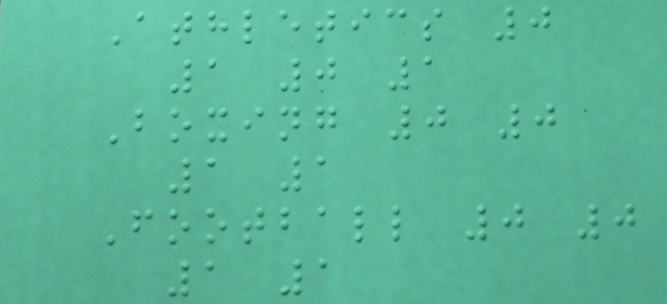Athletics 0
1 0 1
Boxing 0 0
1 1
Football 0 0
1 1
